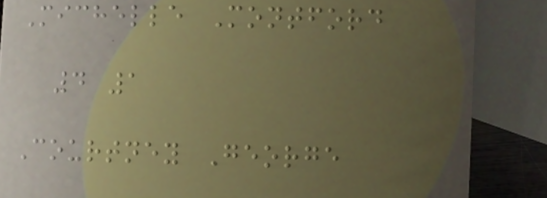Michelle Montford
4 1
Courtney George
